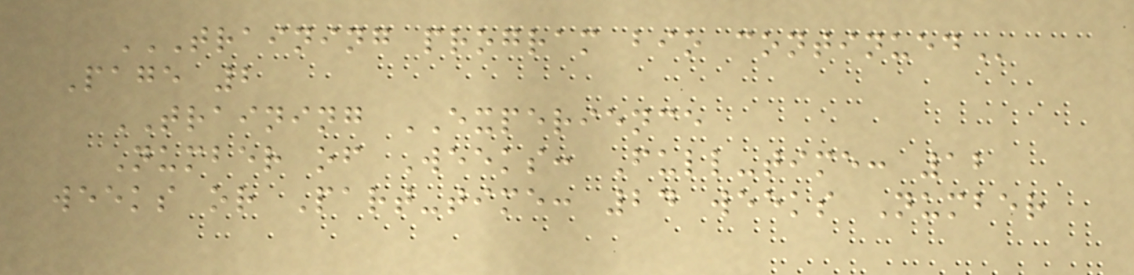TRAINING PROGRAM BIO CONTINUED
Page 2
TRAINING EXPERIENCE
Number of Weeks: Full-time: 12
weeks or Part-time: 24 weeks Number
